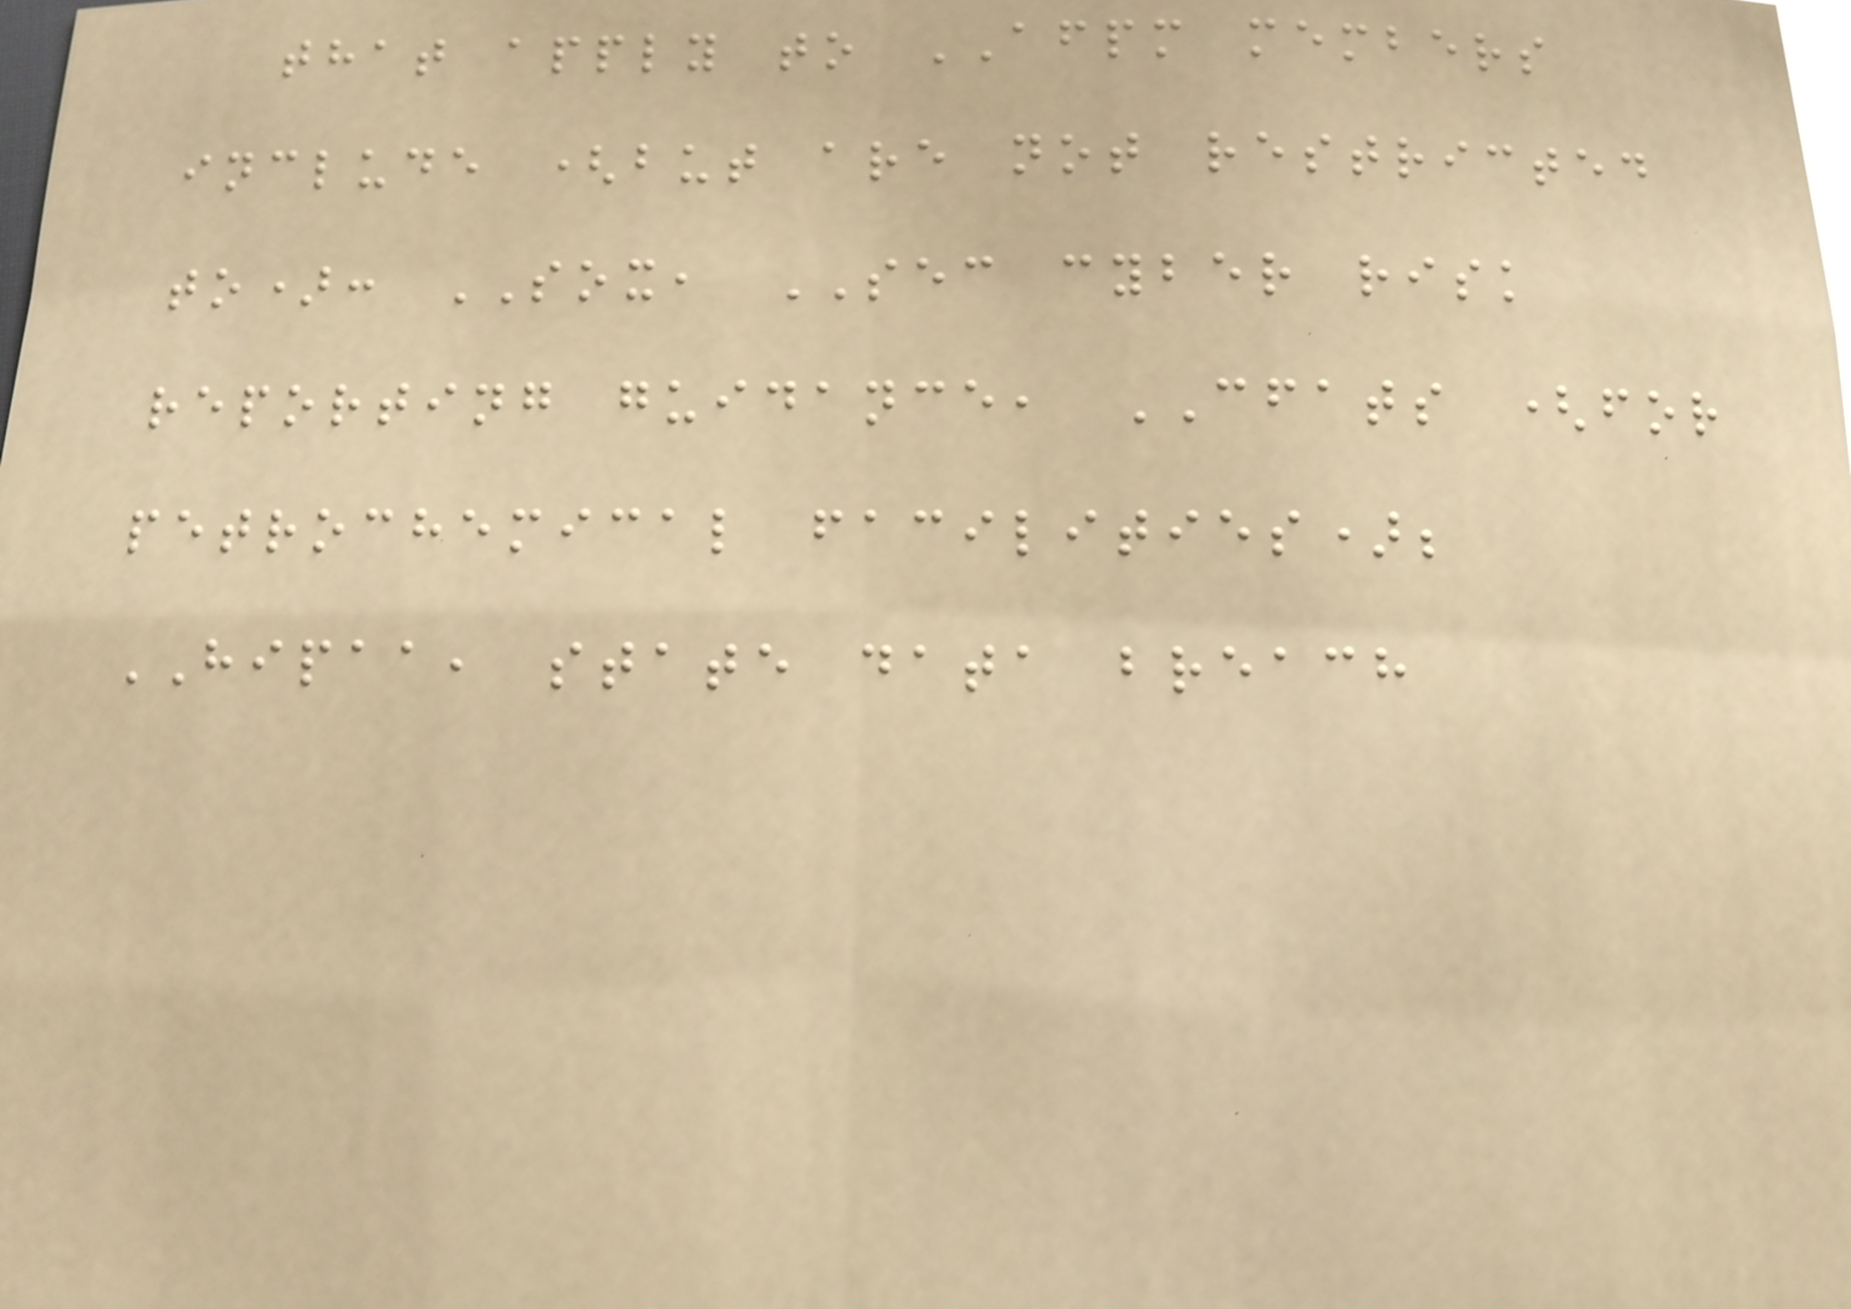that apply to AFPM members
include (but are not restricted
to): SOX, SEC cyber risk
reporting guidance, CFATS (for
petrochemical facilities);
HIPAA, state data breach
